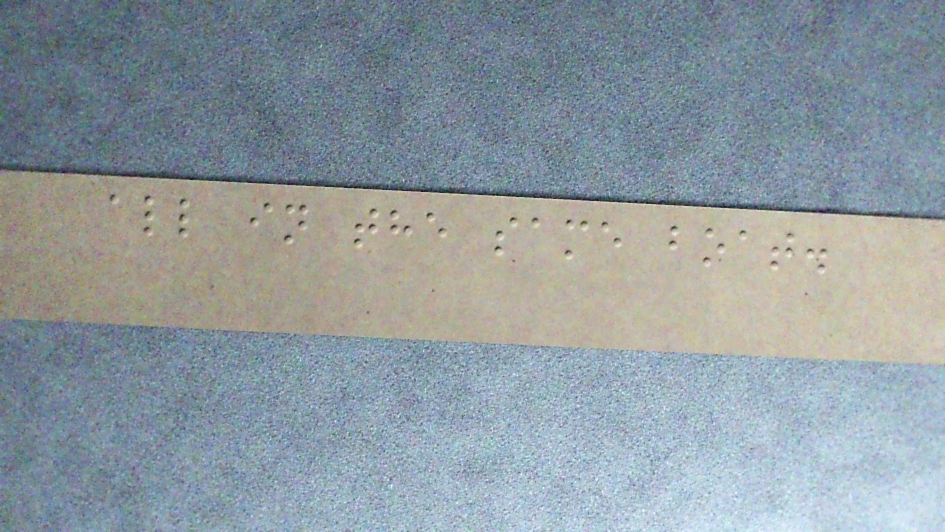all in the same boat.
